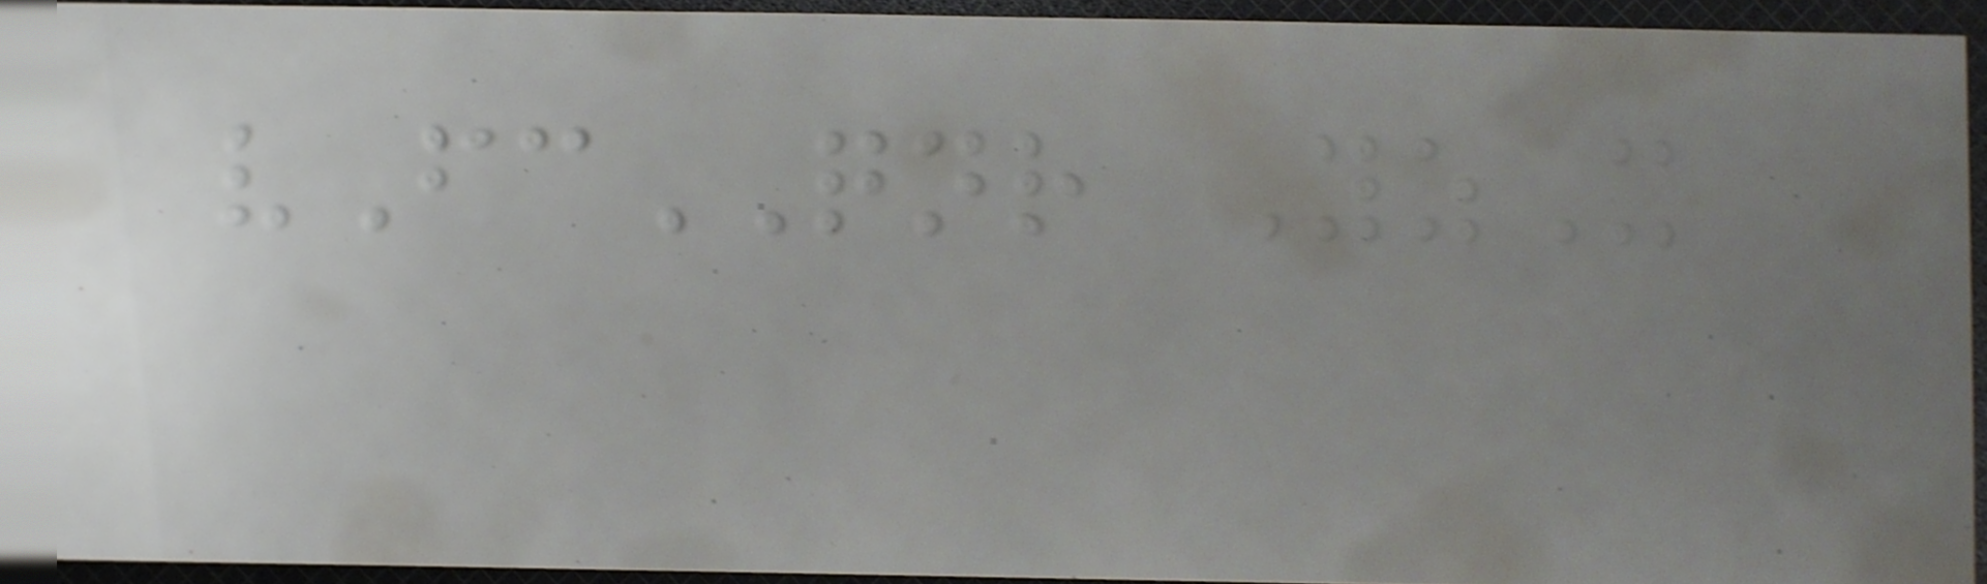vFcQNR YzX
